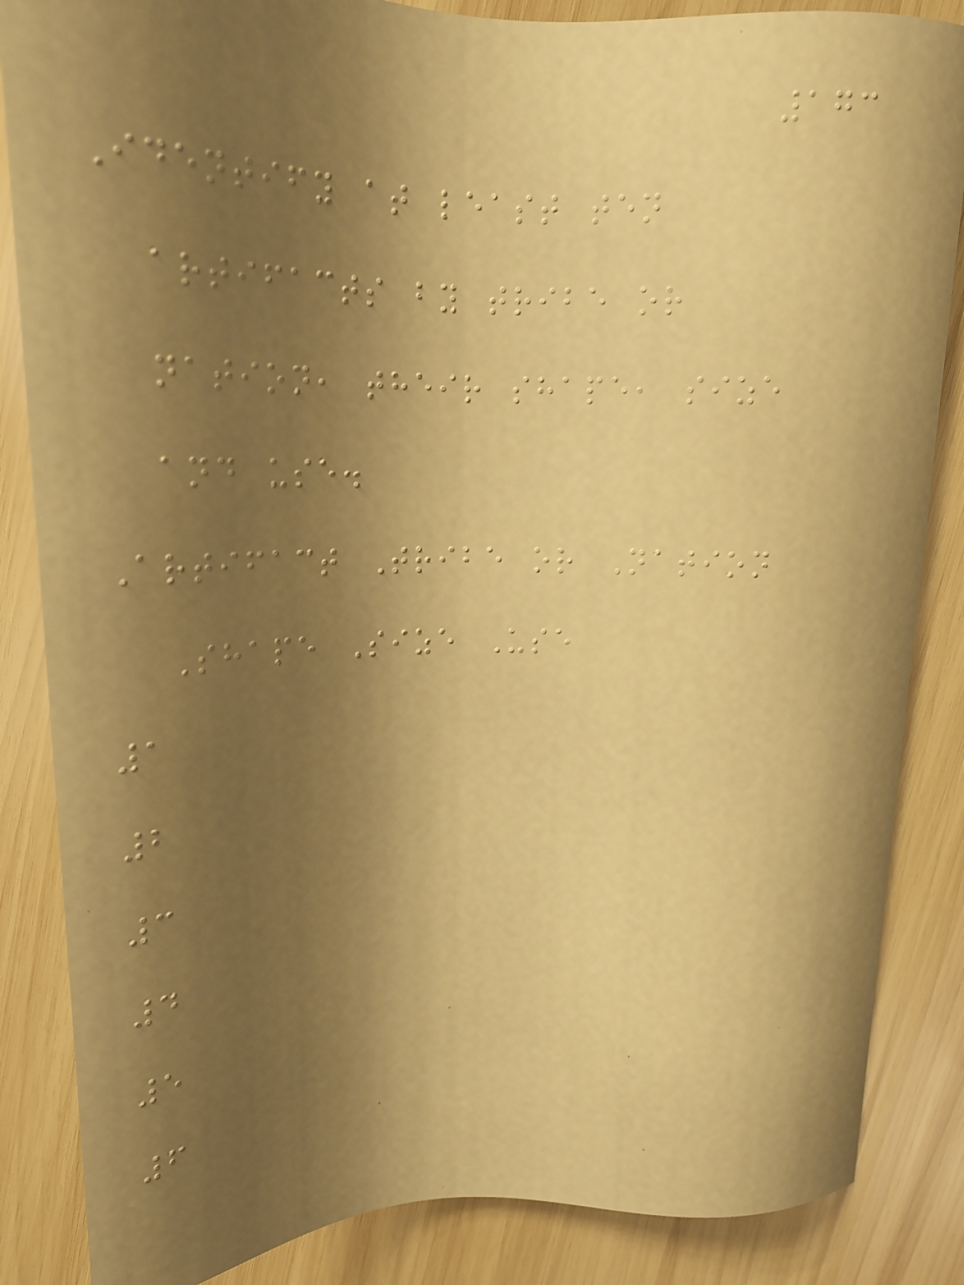173
Identify at least ten
artifacts by tribe or
nation, their shape, size
and use.
Artifact Tribe or Nation
Shape Size Use
1
2
3
4
5
6
